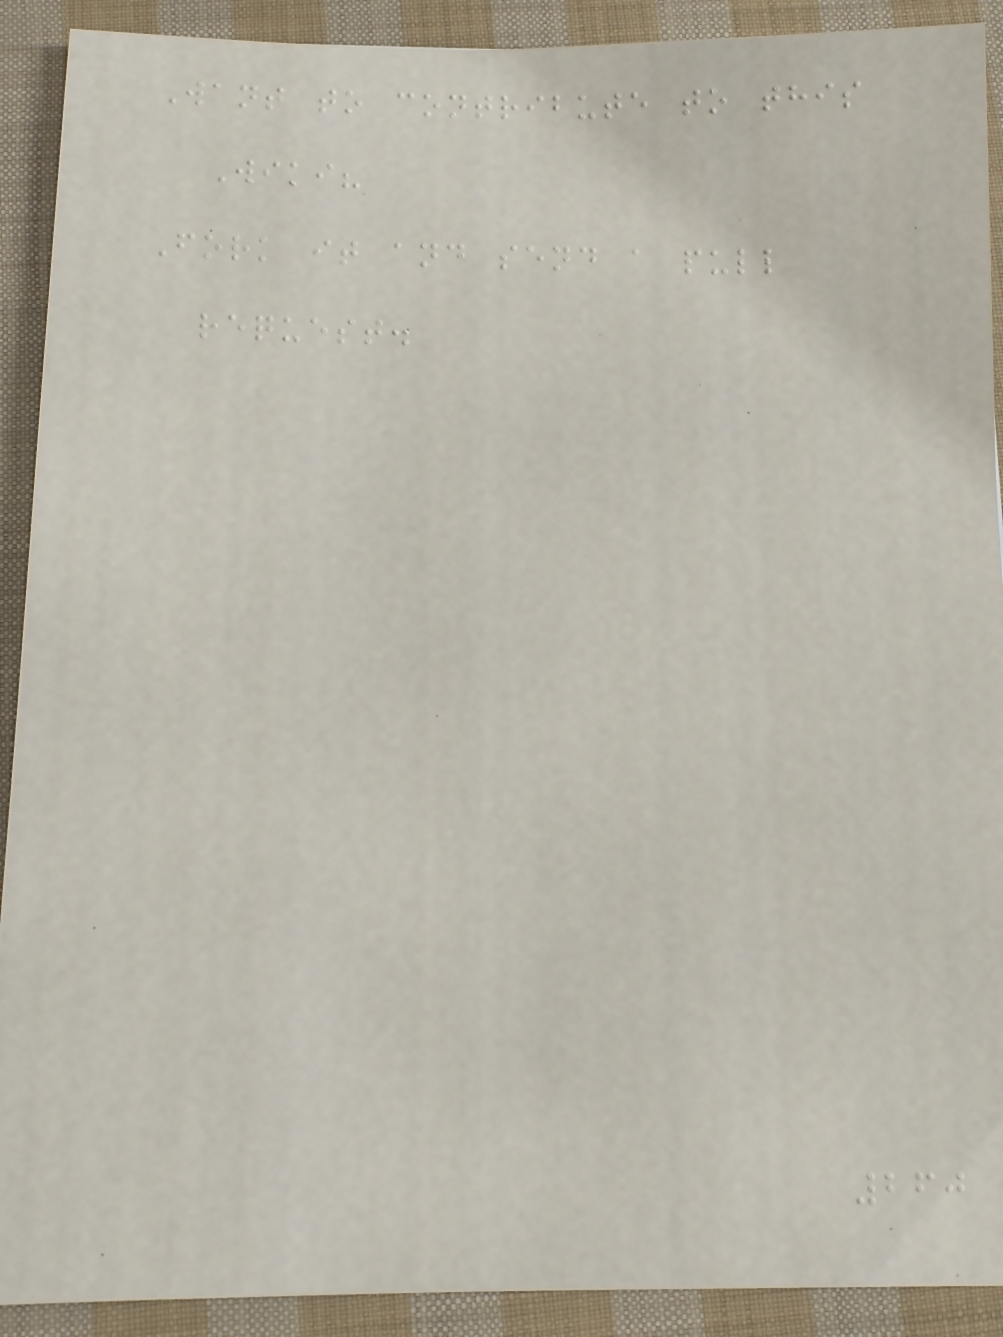Want to contribute to this
Wiki?
Fork it and send a pull
request.
260
